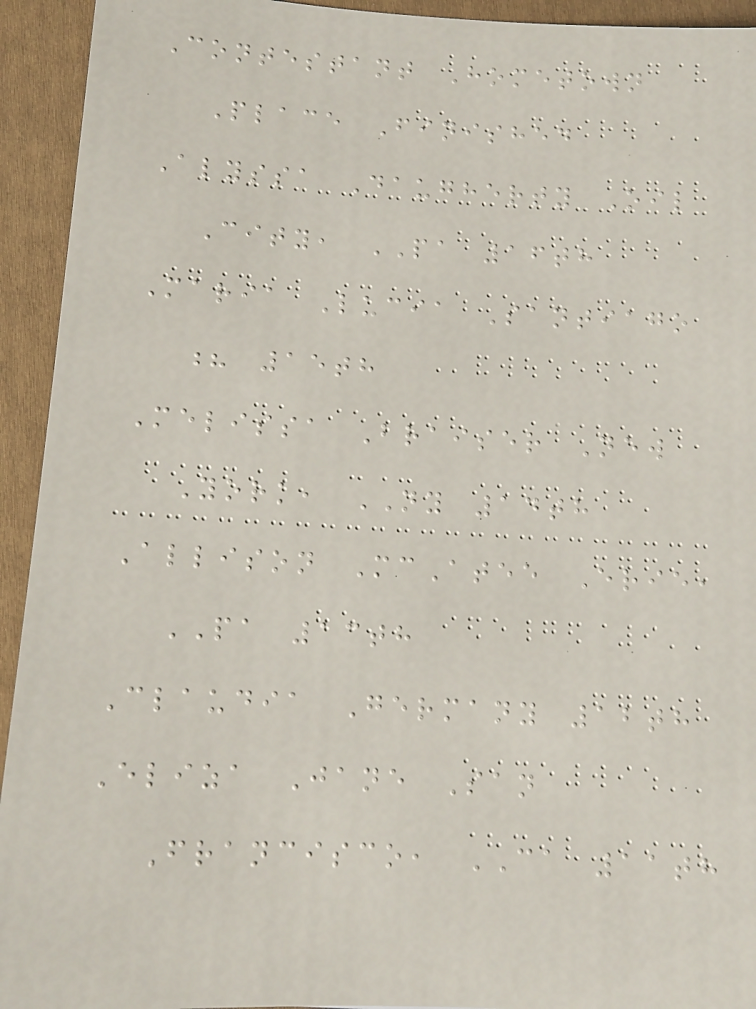Contestant Hometown
Place Finished
Alyssa Daugherty Oil
City, PA 16th
Maria Lucia Santiago
? 15th
Melissa Braiser New
York, NY 14th
Allison McAtee Erie,
PA 13th
Claudia Germany 12th
Eliza Jane San
Francisco, CA 11th
